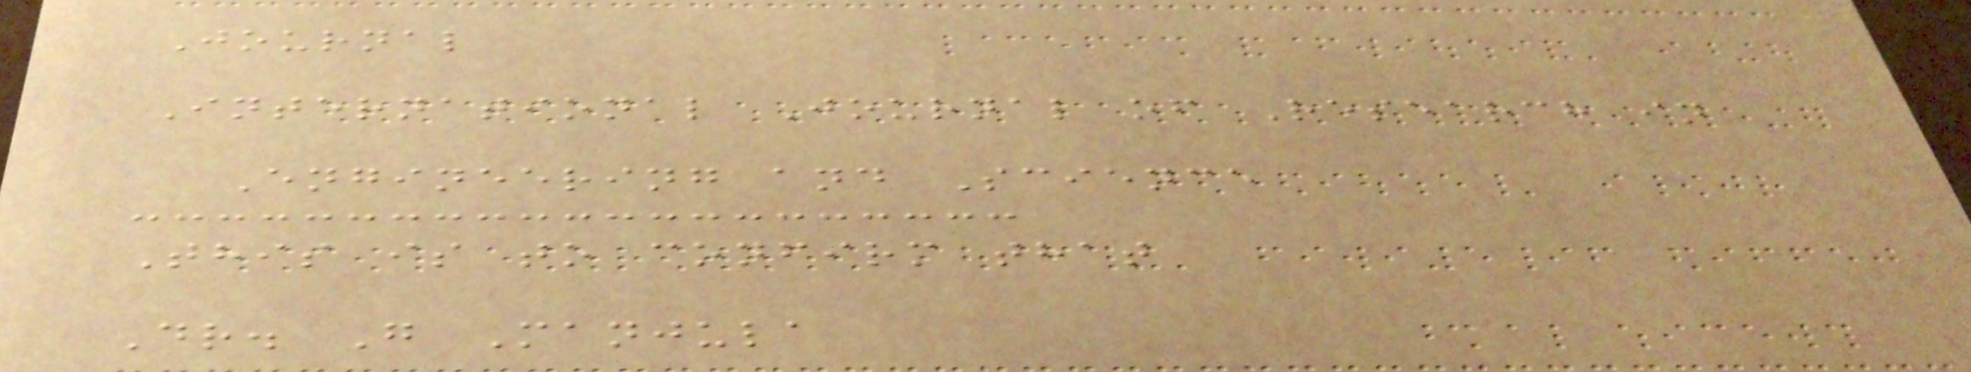Journal
International Journal of Research in
Engineering and Science
This is to confirm that
Dr. G Manjula
